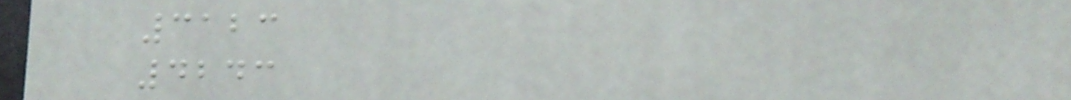3123
4243
